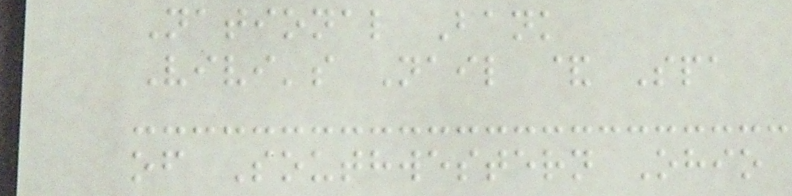National Bank
Vivi's Nail & Spa
of Southwestern Ohio
